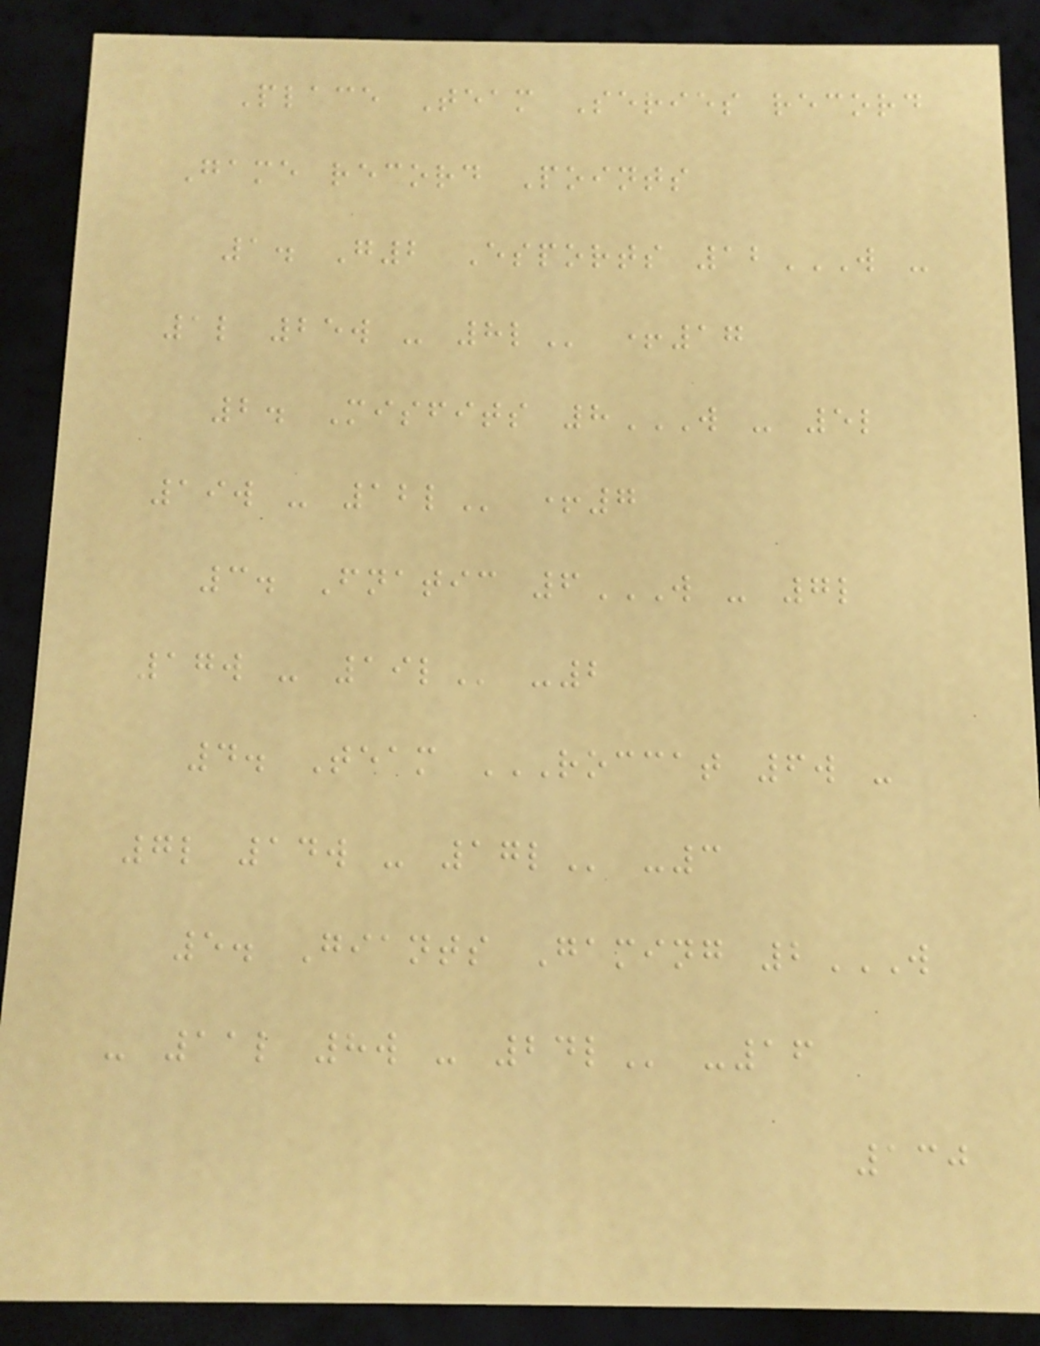Place Team Series record
Game record Points
1. G2 Esports 12W -
1L 25W - 8L +17
2. Misfits 8W - 5L
19W - 12L +7
3. Fnatic 6W - 7L
17W - 19L -2
4. Team ROCCAT 6W -
7L 14W - 17L -3
5. Giants Gaming 2W
- 11L 8W - 24L -16
130
